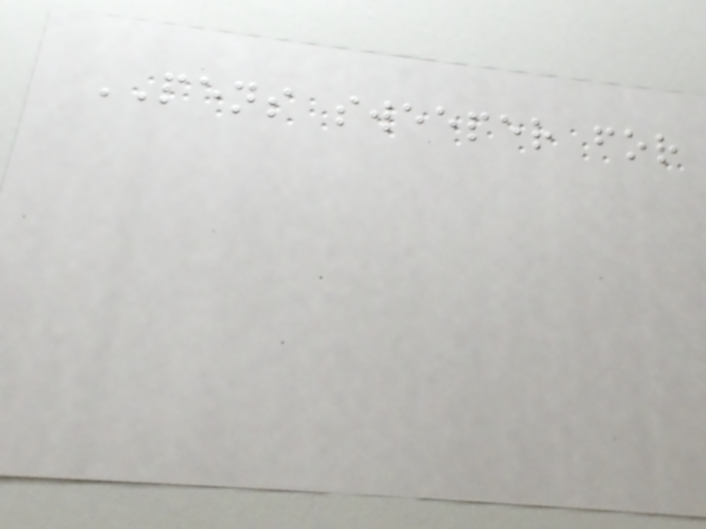PENS sweeper for
